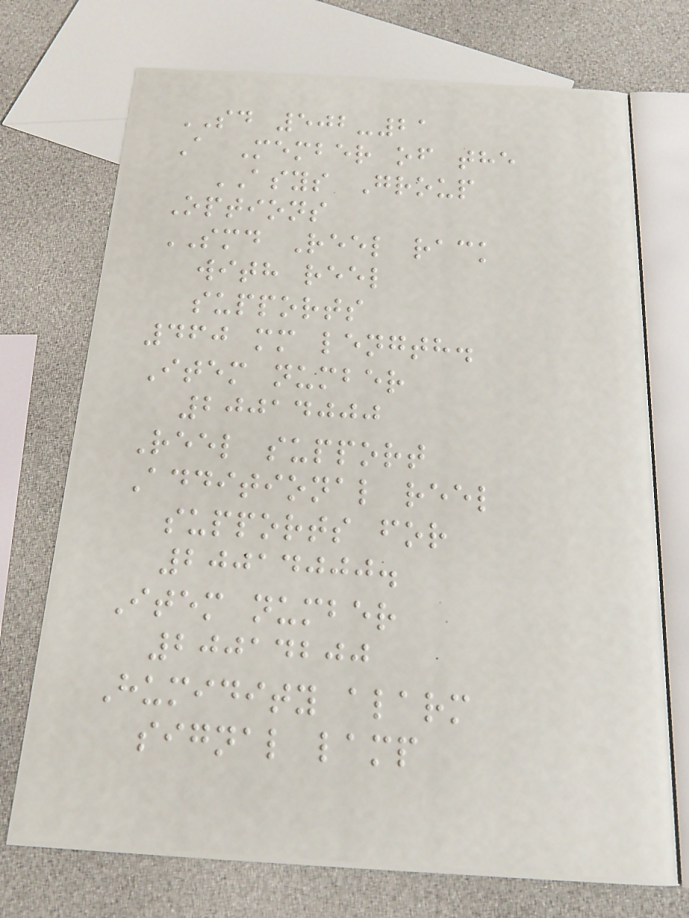SD 502-21
A Member of the
ASYS Group
Options
SMD Reel rack
with reel
supports
460 mm length.
Item number
20014000
Reel support
Additional reel
supports for
20014000.
Item number
20014200
Humidity alarm
signal lamp
